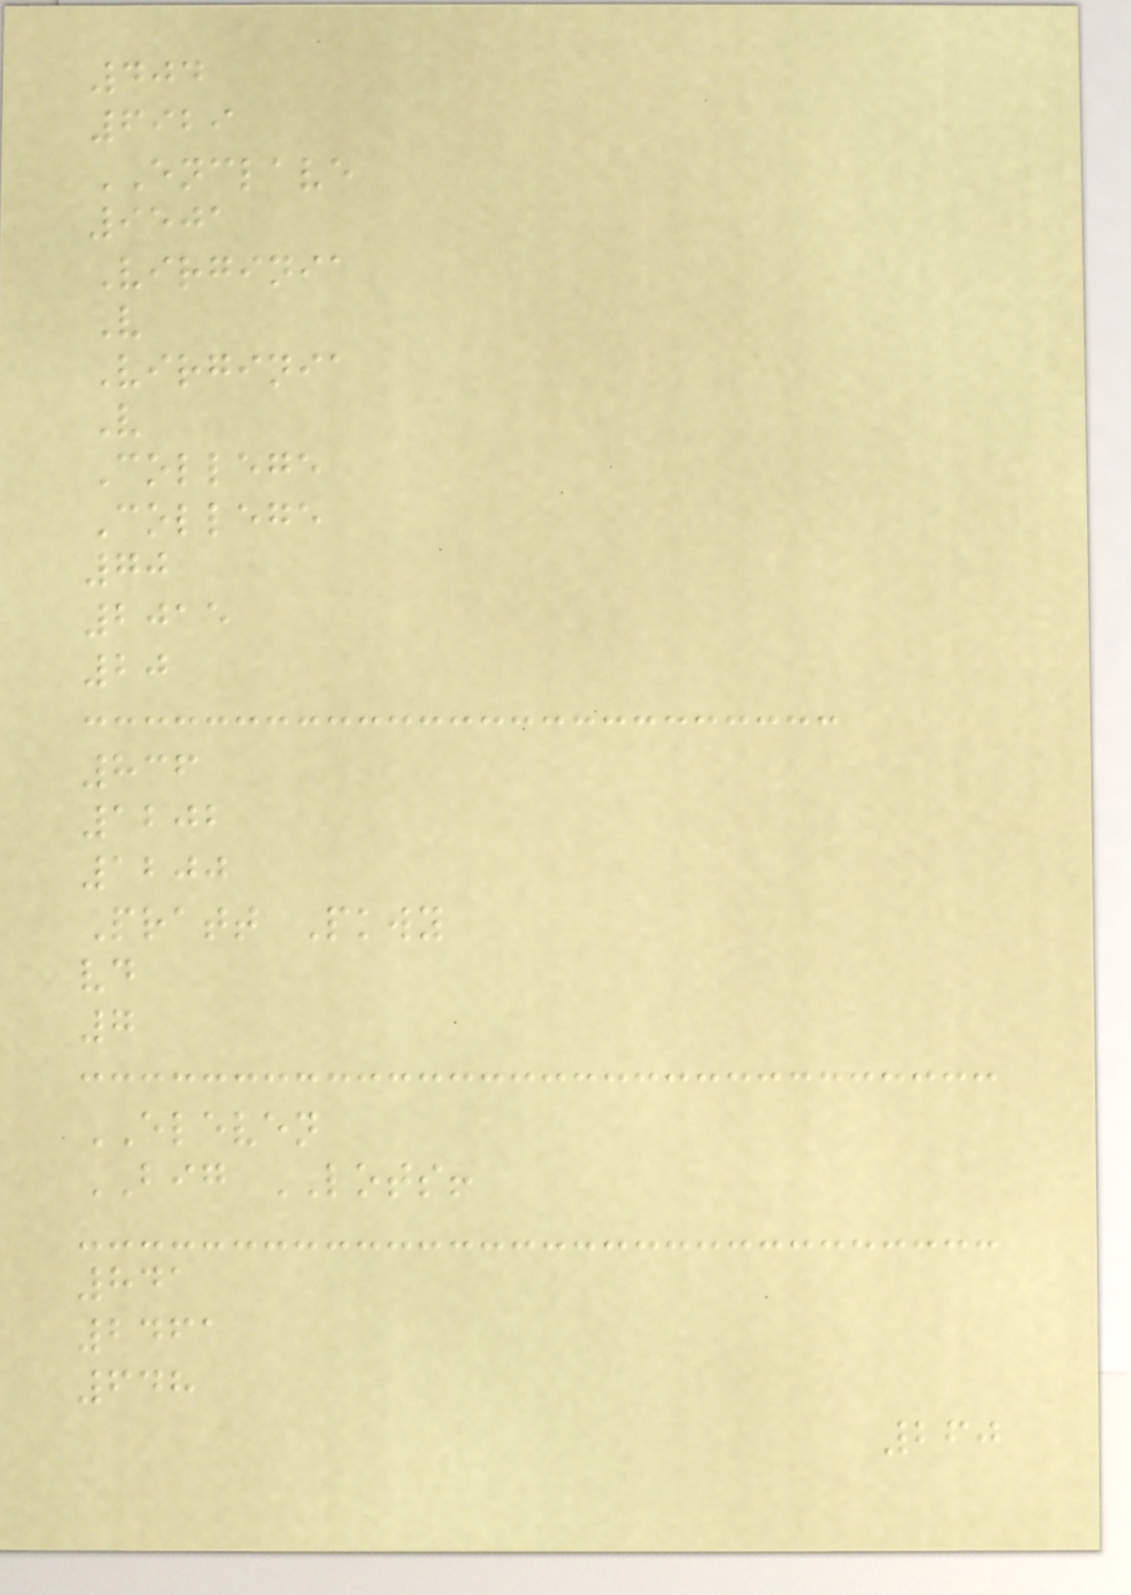404
6929
ENCLAVE
9501
Virginia
V
Virginia
V
College
College
70
2015
20
836
1202
1200
Pratt Pkwy
vd
7
ELEVEN
BIG LOTS!
841
2461
648
260
